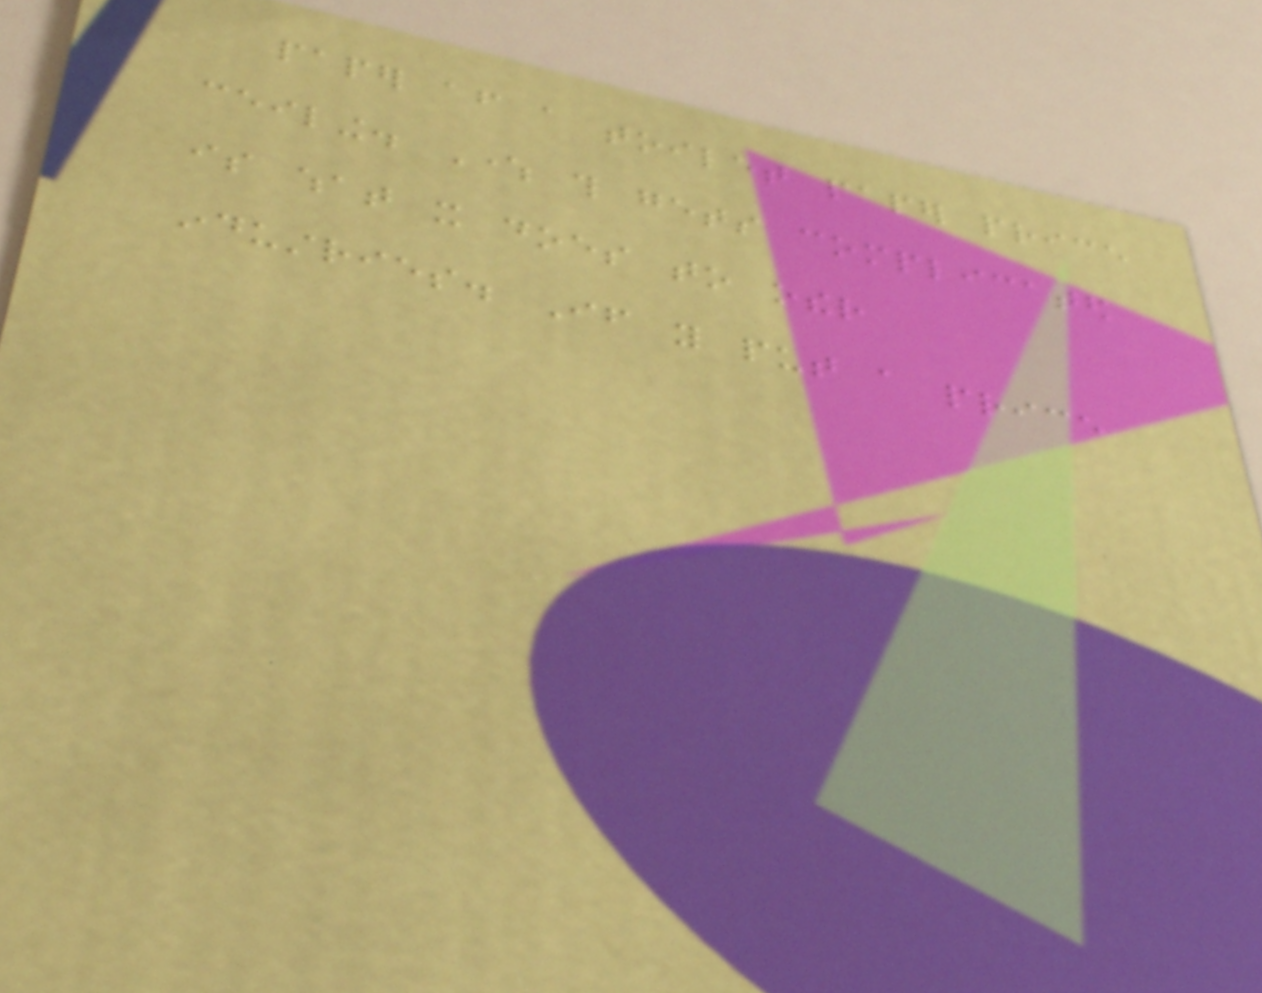paper after a toilet paper price
ceiling. Where this gets complicated
is what it does to other
industries. If you put a price
